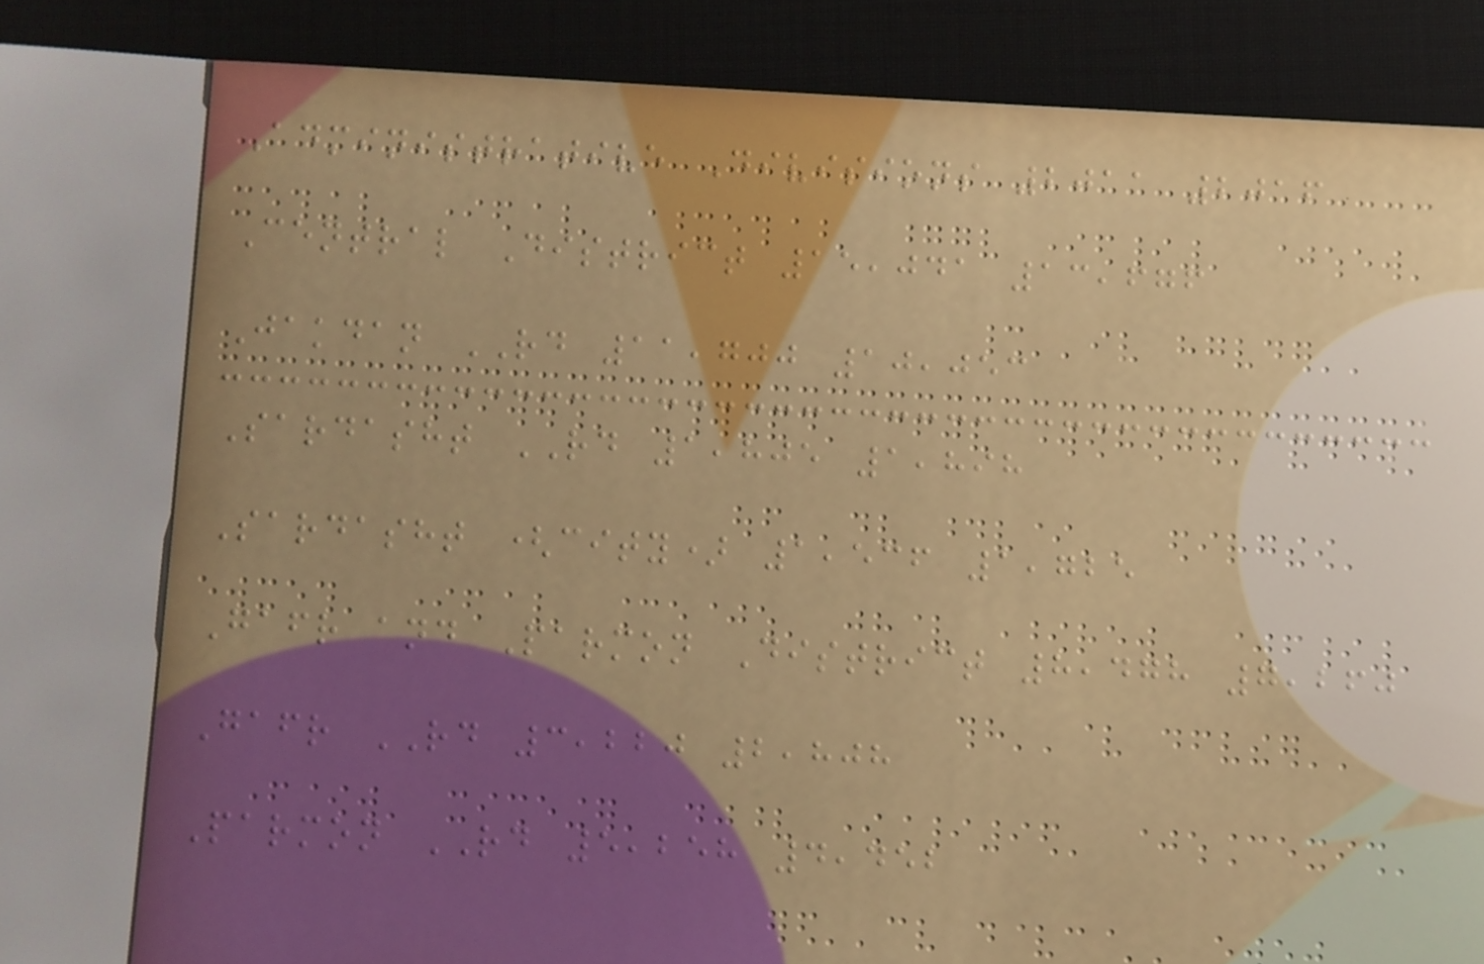Administrative Divisions 2011 2016
Central District 15,041 13,676
Jakdan RD 11,700 10,053
Sardasht RD 1,805 1,898
Sardasht (city) 1,536 1,725
Gafr and Parmon District 8,478 7,260
Gafr RD 3,220 2,808
Parmon RD 5,258 4,452
